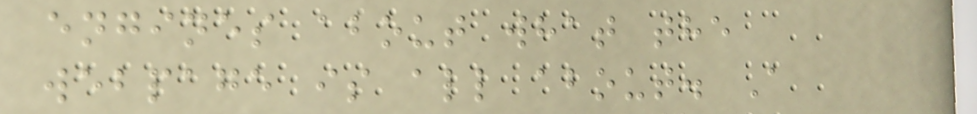engines about what the
webpage is all about. A
